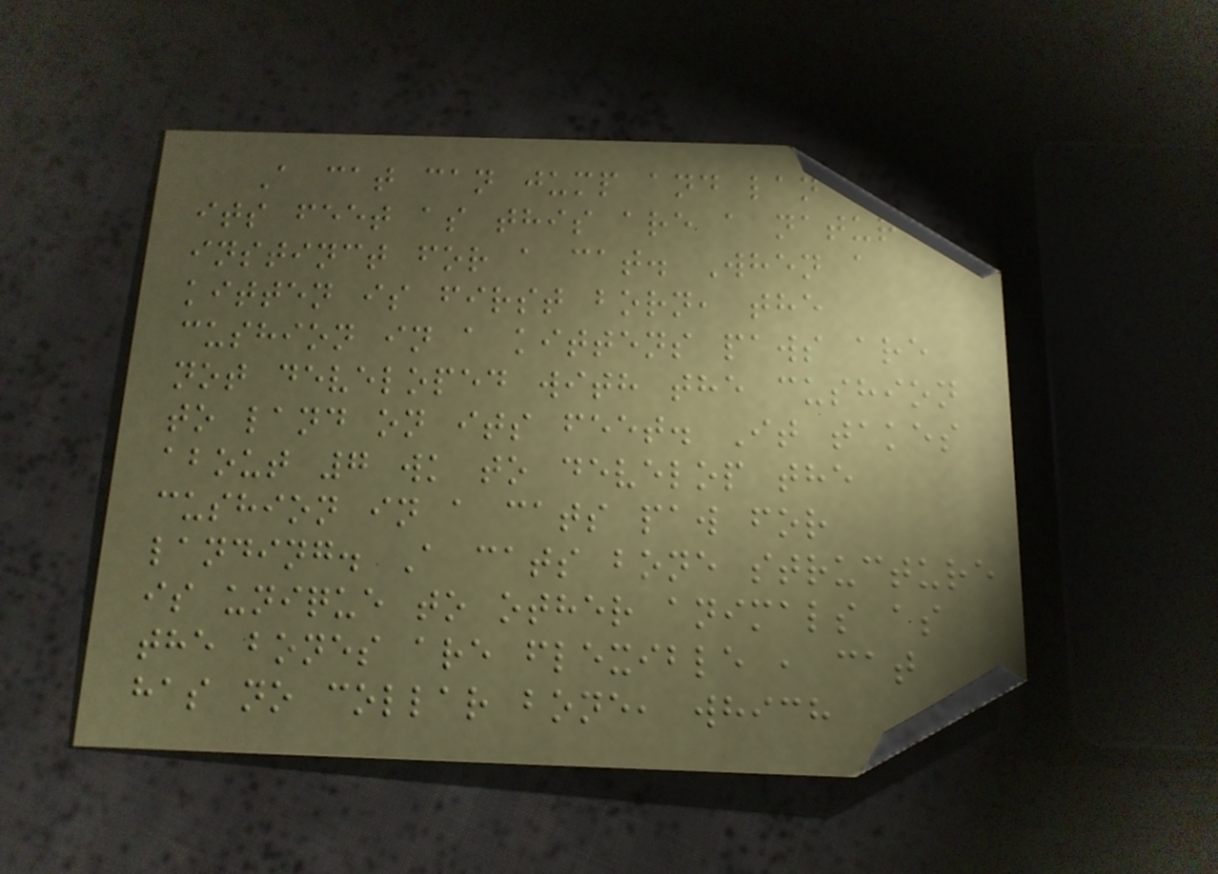A cat can jump and lands on
its feet as this are a natural
instinct for a cat. When a
kitten is first born, the
cushion in a kittens paws are
not developed with the cushion
to land on its feet. It takes
about 7 wk to develop the
cushion in a cats paw for
landing. A cats bone structure
is unique to other animals as
the bones are flexible , cat
has no collar bone, which
